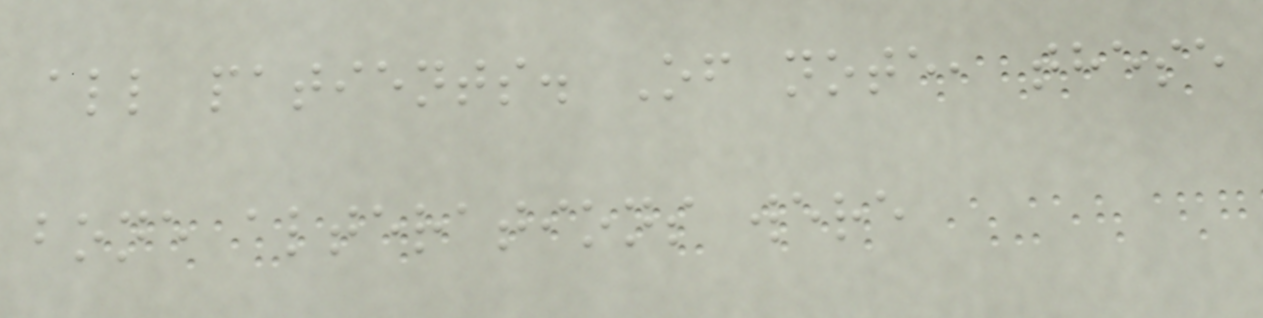all patients. Of note, these
bone alterations were
